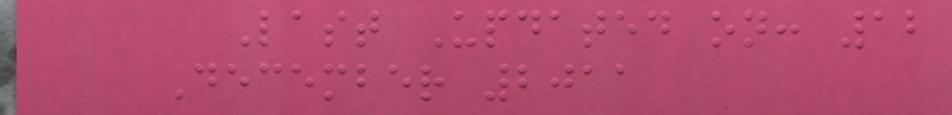Last Updated on: 12
December 2011
